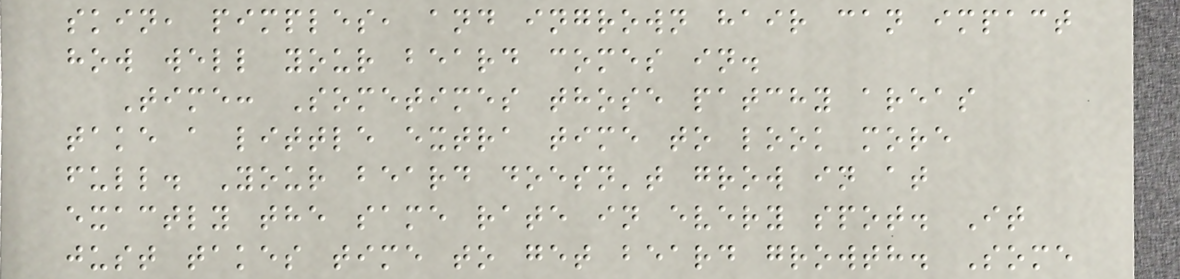skin, pimples, and ingrown hair can impact
how well your beard comes in.
Time: Sometimes those patchy areas
take a little extra time to look more
full. Your beard doesn't grow in at
exactly the same rate in every spot. It
just takes time to get beard growth. Some
